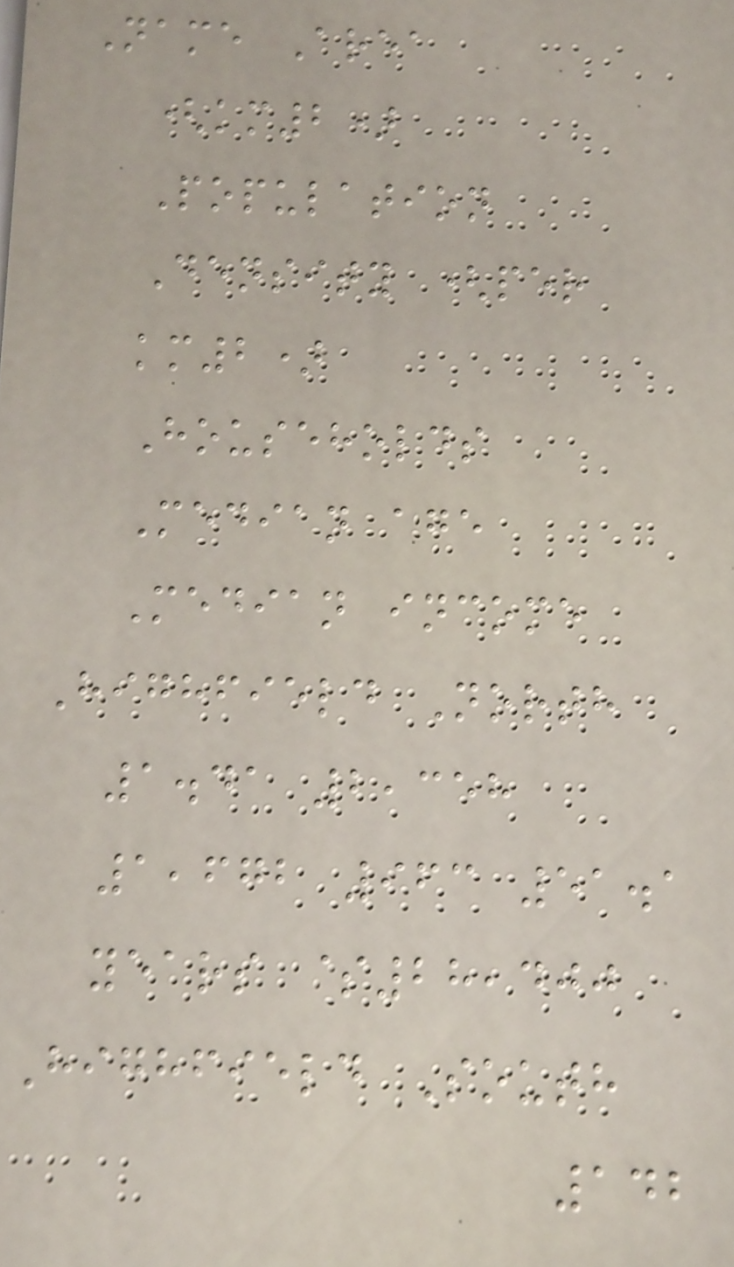Name Area
(km2)
Population
Density (per
km2)
Households
Median age
Median income
Highfield North
1.41 2,358
1,672 963 51.1
years $28,400
Highfield South
142
